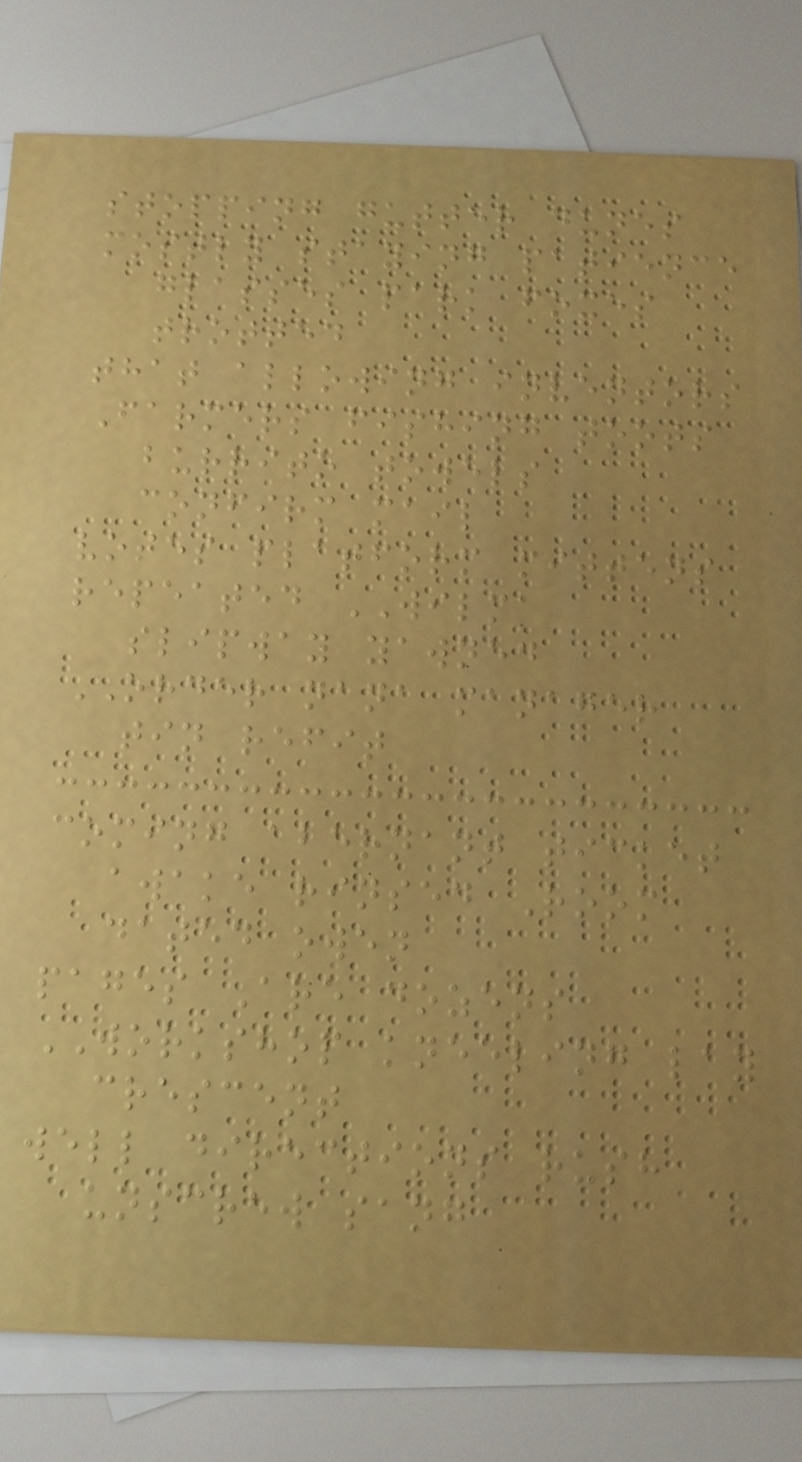stopping gutter dunes
mostly staying patience
glasses park foxes
trotted
that allowing inventors
Farmers fishing toots
burrito towels
confirm mail
votes platform mittens
repeated WILMA
slipway yawned
ORDER nana manager
tin refit
coming abernant ticket
awake rinsed Room
dated owen
pages Are dozens
WORKSHOP kneeling lay
crescent
well directions rush
unscrew sang
